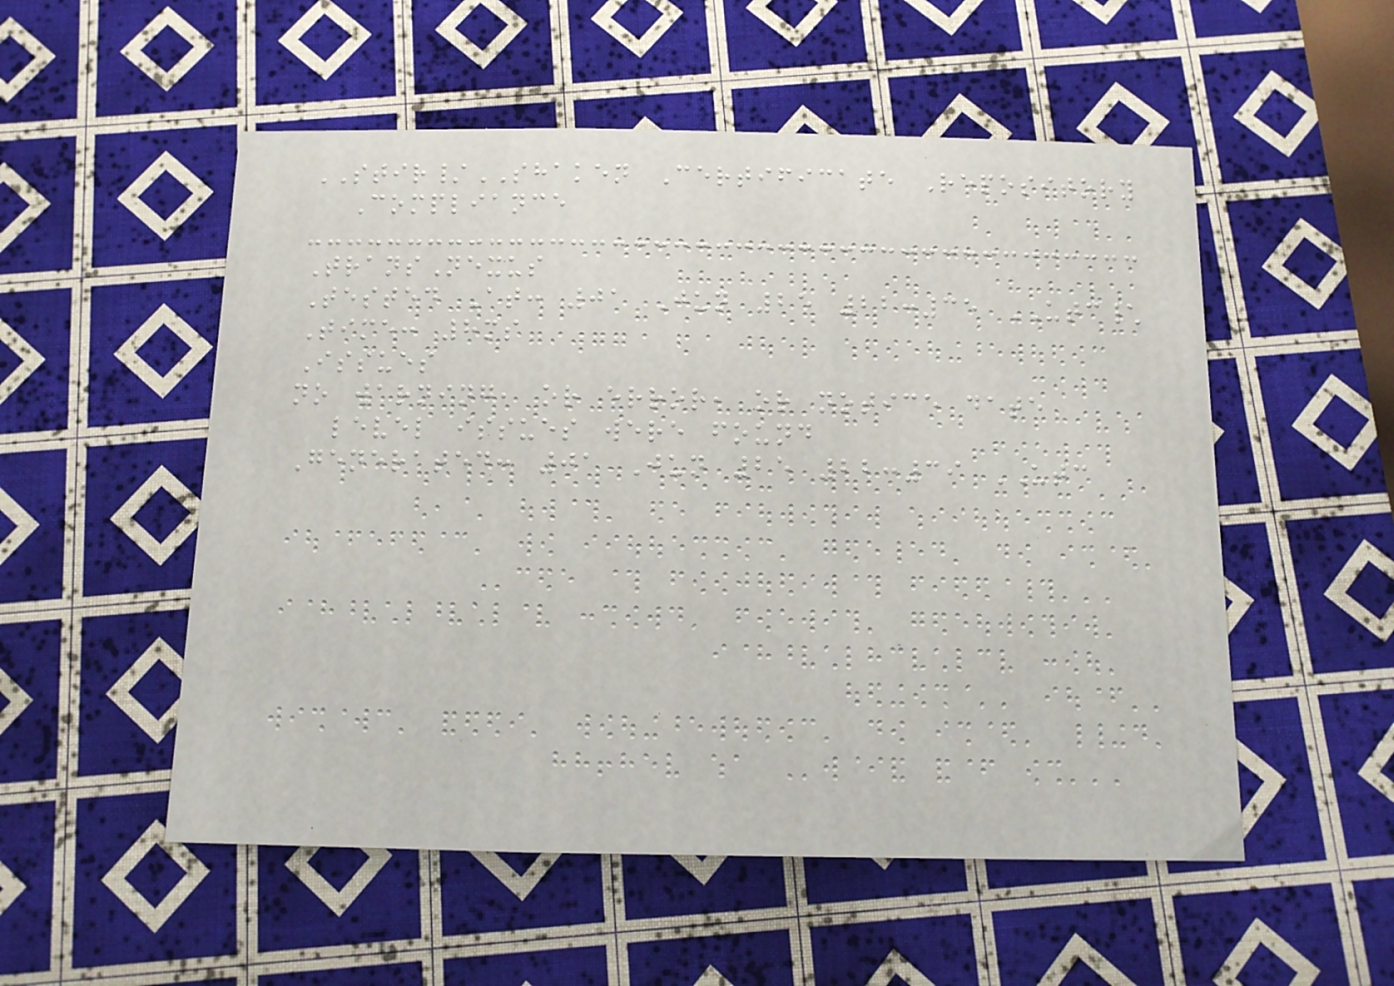STIR/SHAKEN Certificate Repository
Compliance
TransNexus
Tested At: 01 Jun 25 22:35 UTC\
Time: 8ms
Issues
no warning, or error, or notice date
level issues were found
Generated: 01 Jun 25 22:39 UTC
